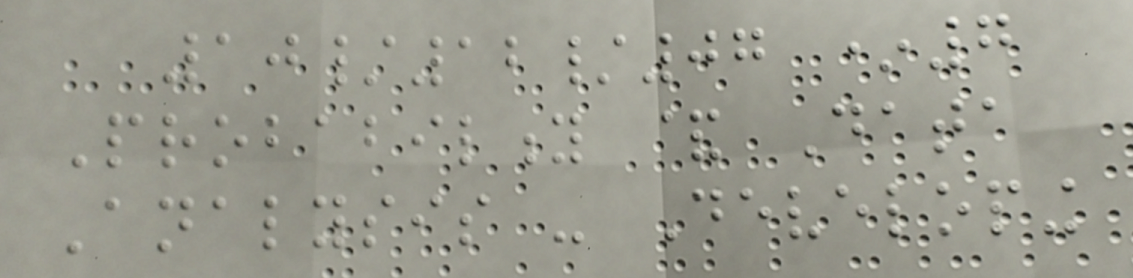10/12/07 *7
Probability & Data
Analysis - Developing
